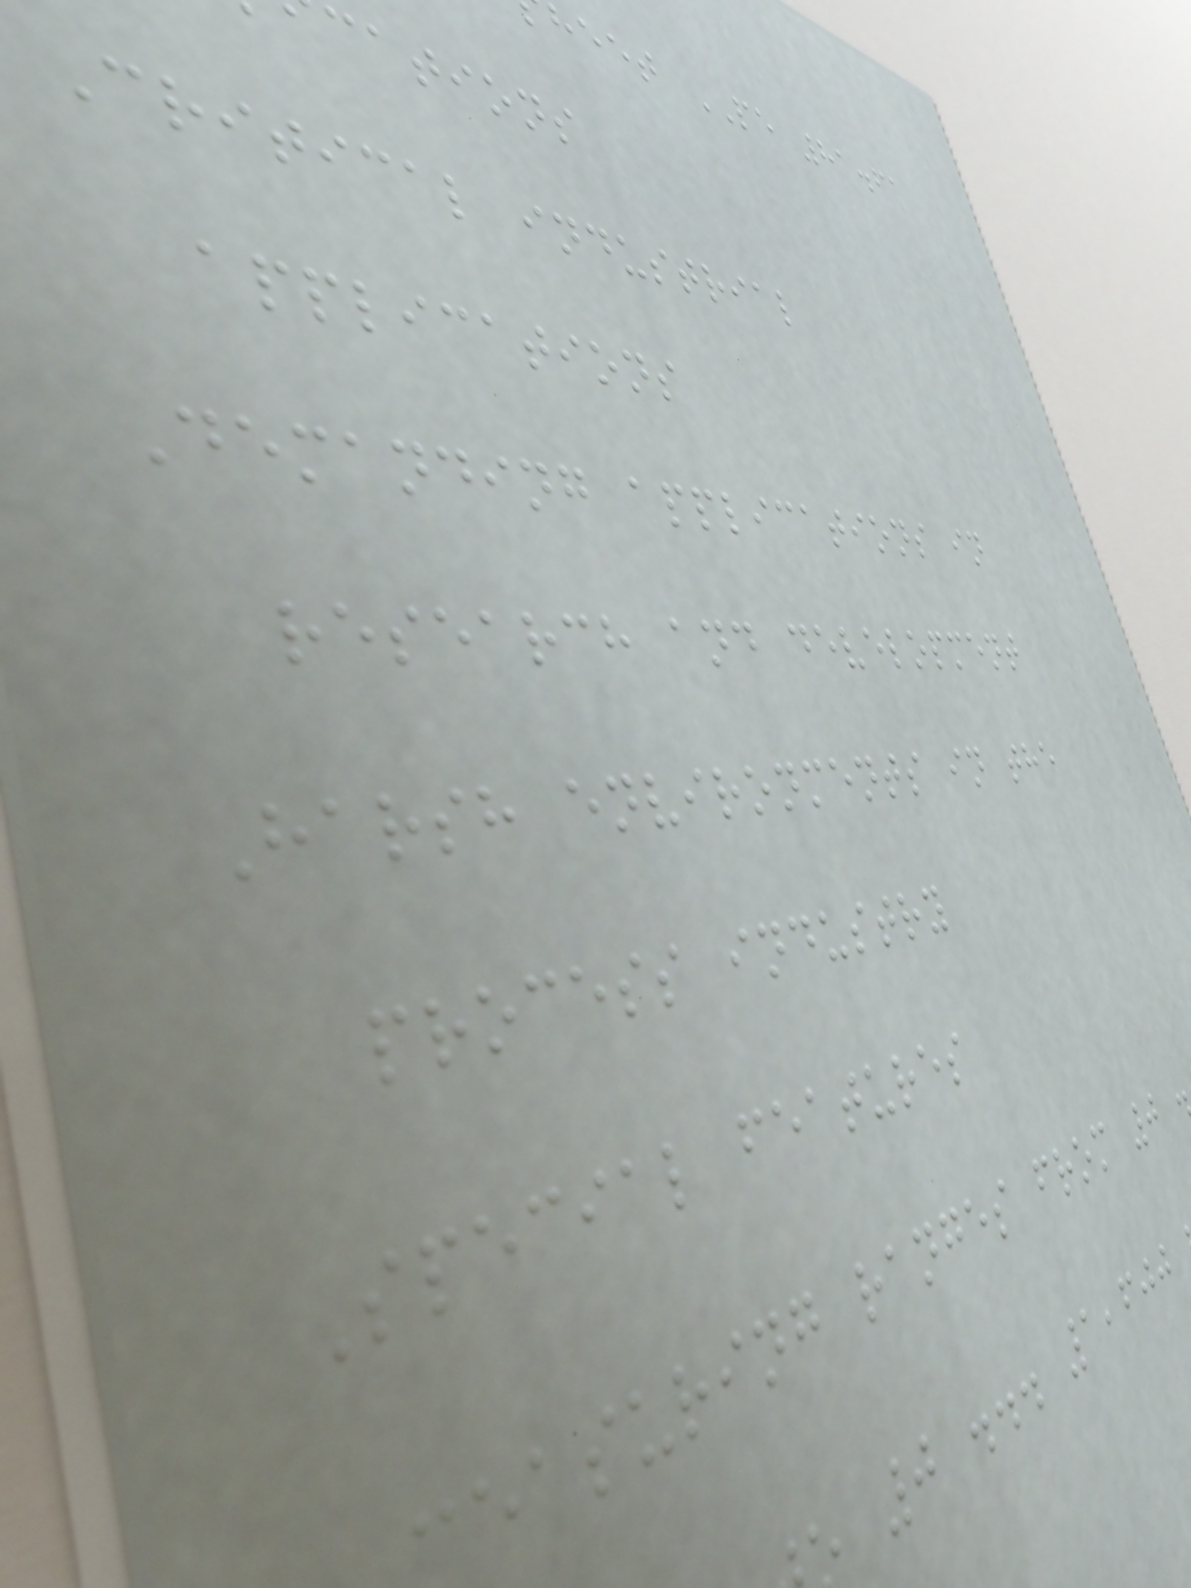heet PE 81.61
cations
Critical industrial
applications
Demanding applications in
research and development
Harsh environments in the
process industry
Special features
easuring ranges from 0
0 ... 1,600
